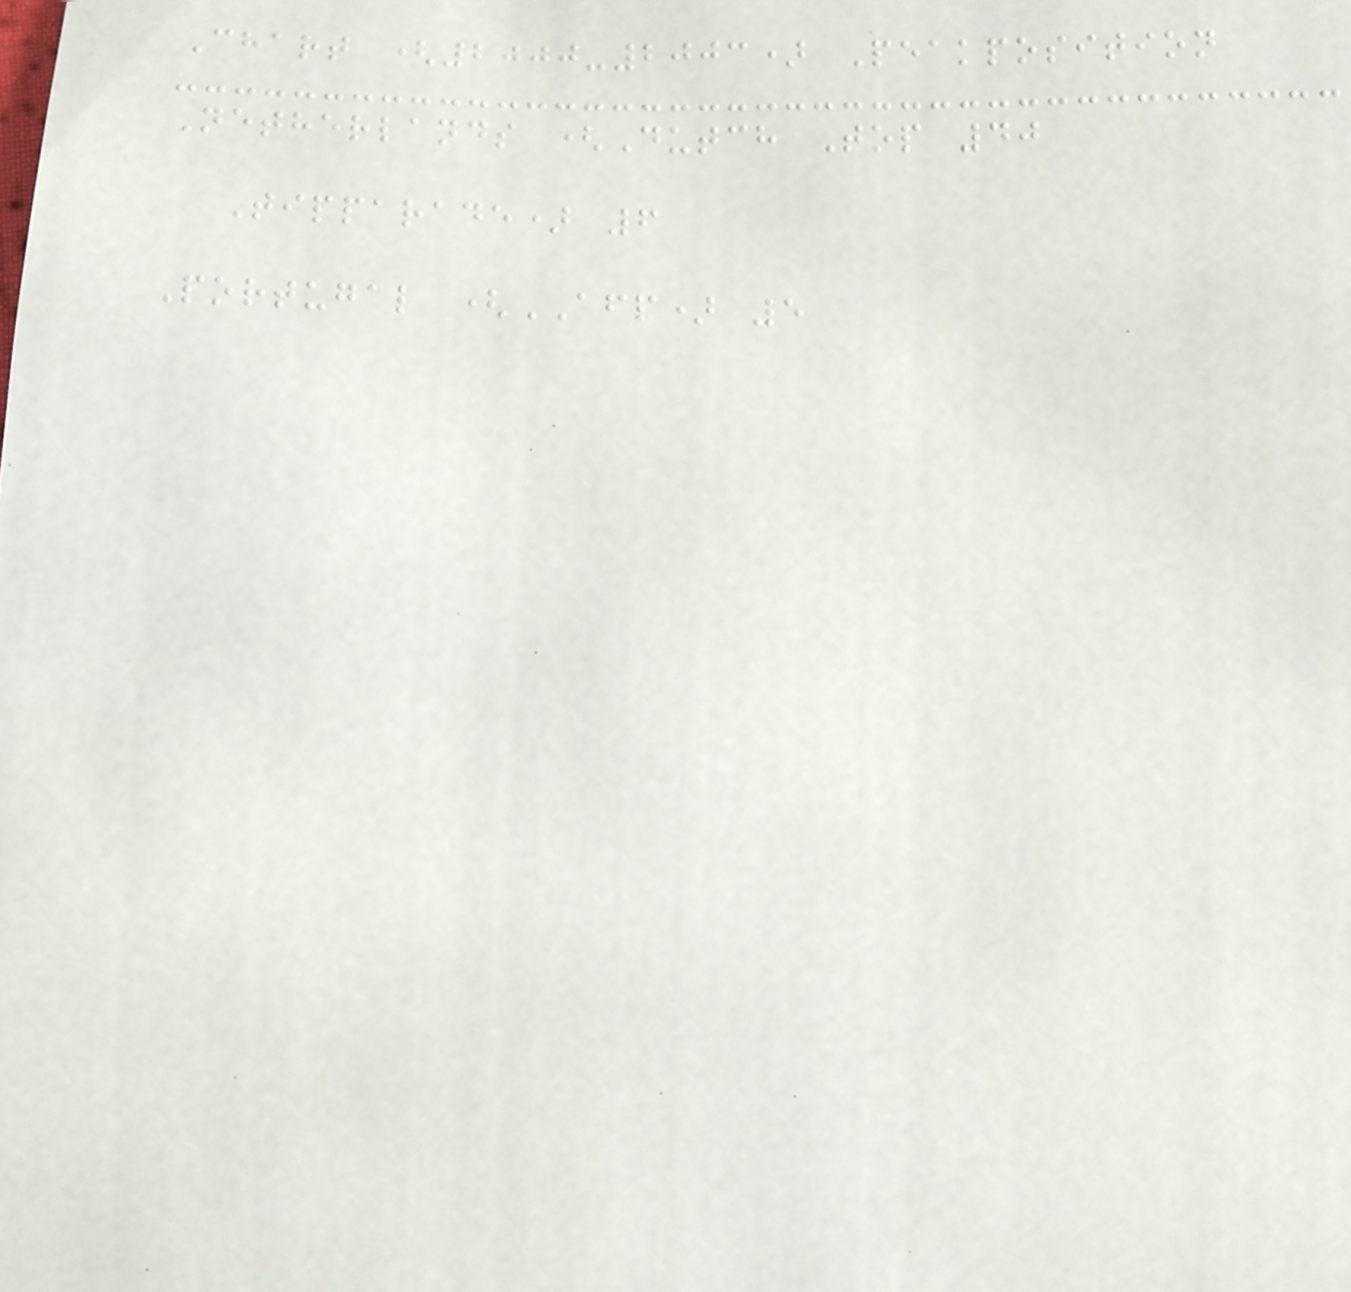Chart (2000-2003) Peakposition
Netherlands (Dutch Top 40
Tipparade) 6
Portugal (AFP) 5
